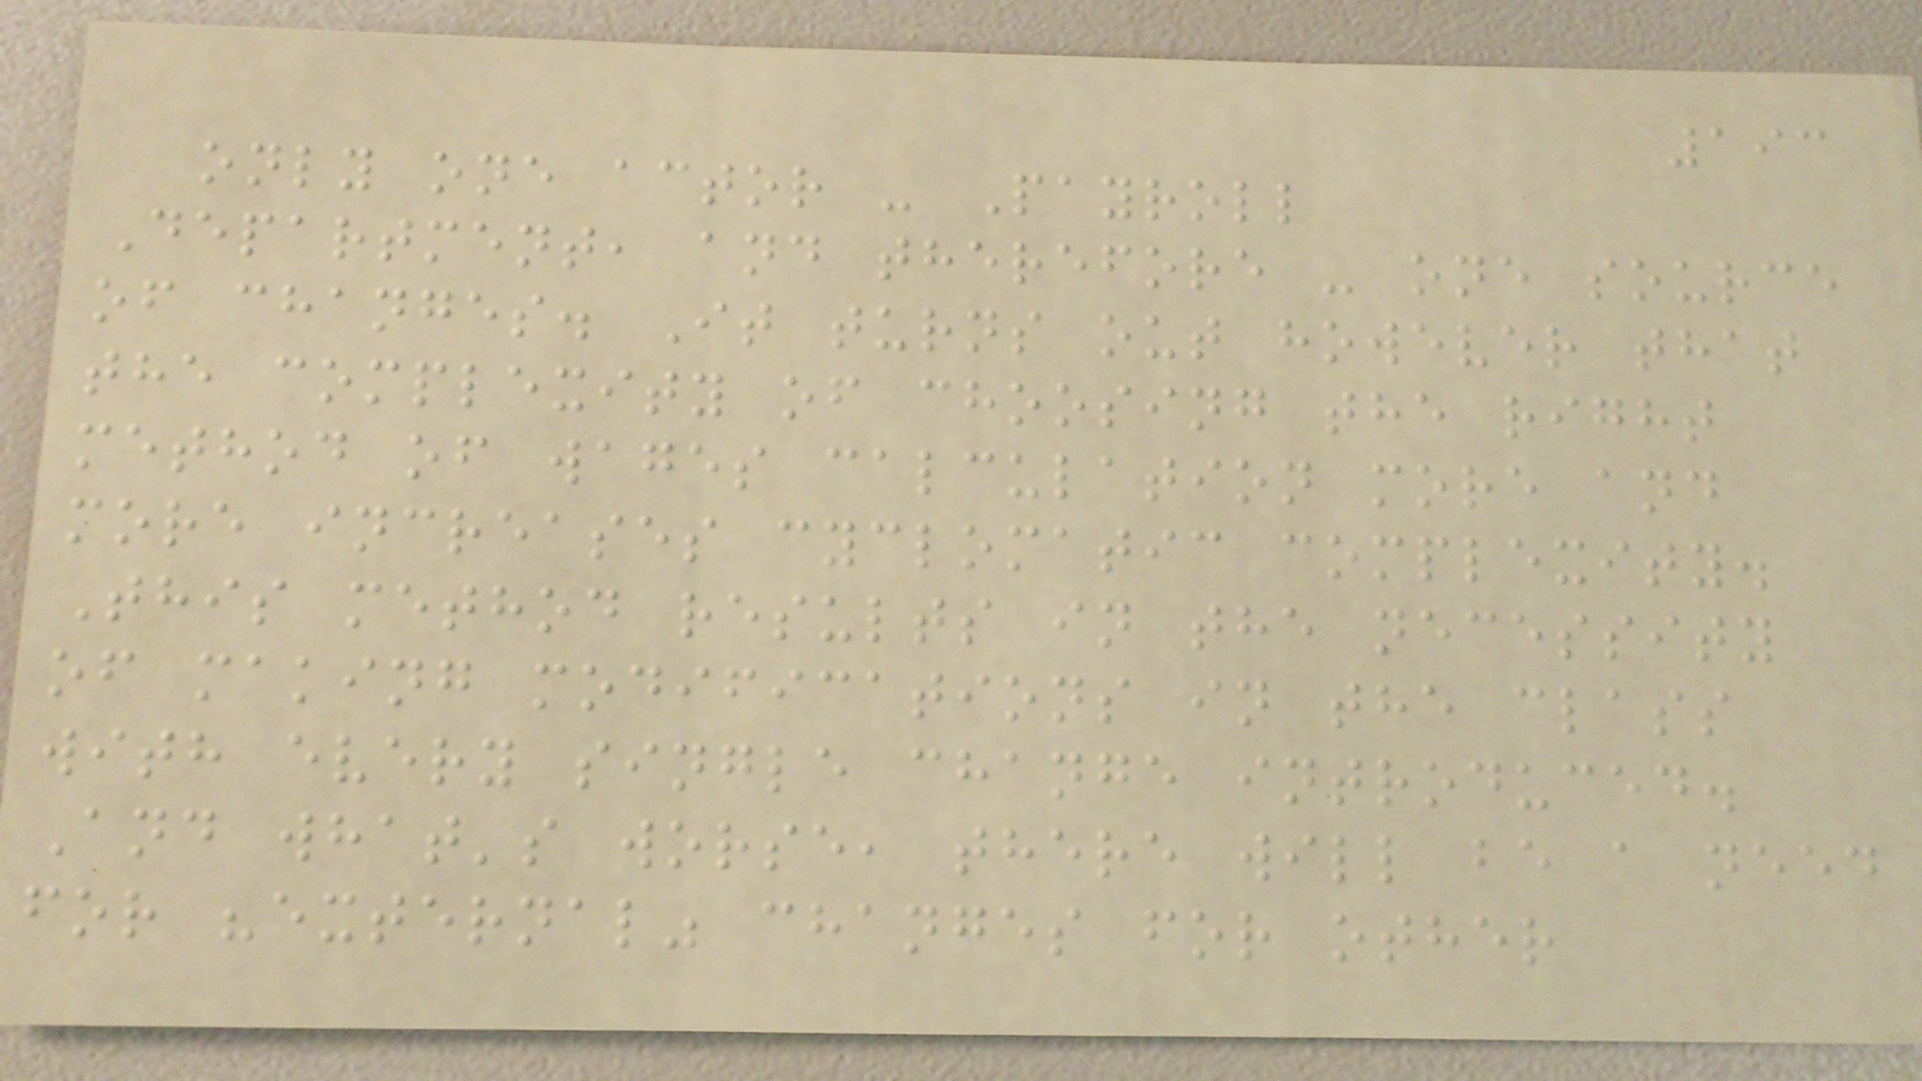193
only one actor - Payroll
Department, and therefore - one source
of changes. It turns out however that
the complexity of choosing the right
method of wages calculation more and
more increases cyclomatic complexity.
This method results in the necessity
of making modifications in the class
with every single change introduced.
And what's worse, there will be a need
for "external" changes for other
